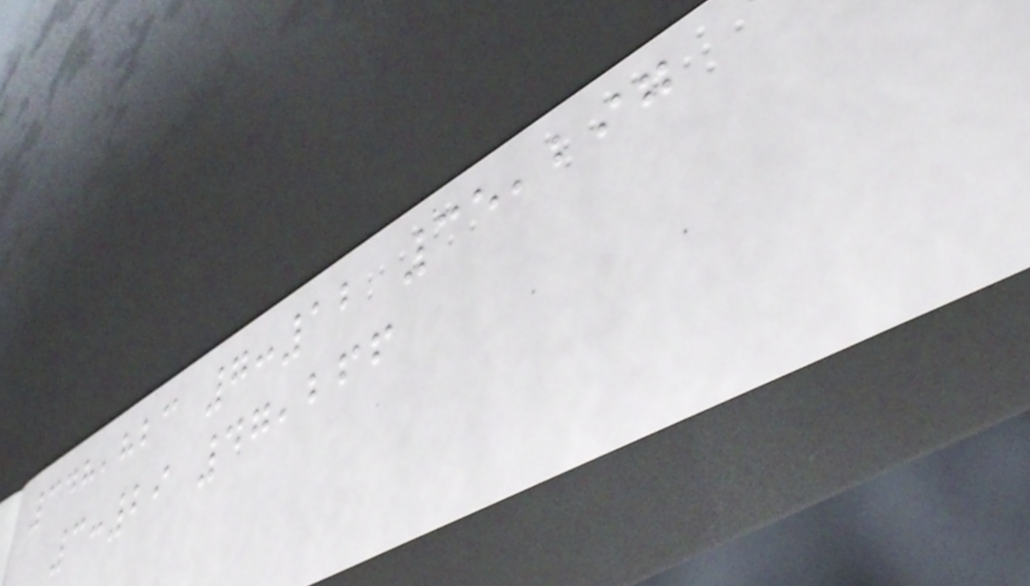348,823 7:12 35,297
3:29 47,266
